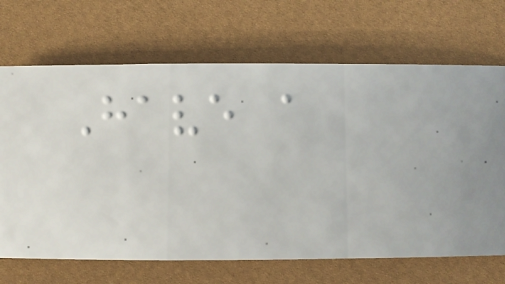Have a
